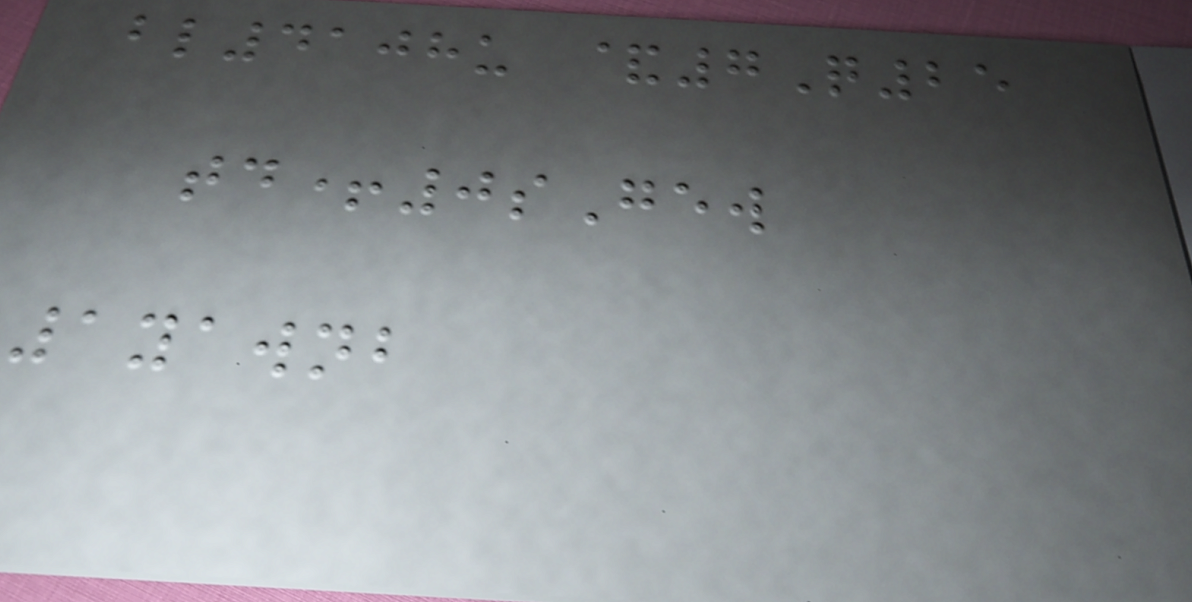bl4108u &7Q25
td+0sGew
1yawnb
